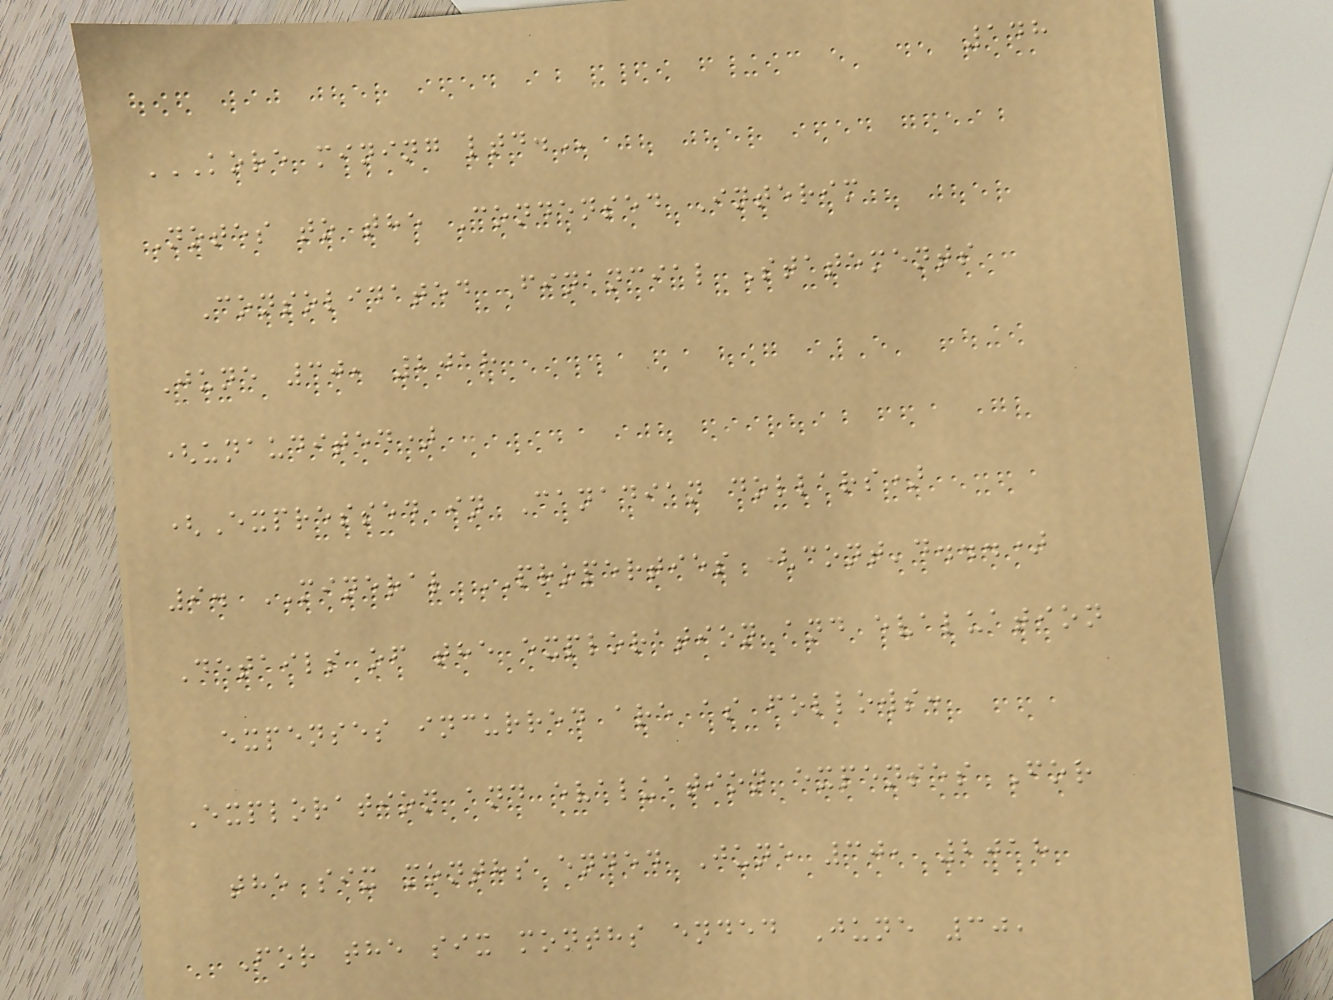148
KORE MINING LTD.
Notes to the Condensed Interim
Consolidated Financial Statements
June 30, 2018
(unaudited)
(Expressed in Canadian dollars)
9. MINERAL PROPERTIES (cont'd...)
Details of the exploration and evaluation
expenses incurred are as follows:
Exploration and evaluation expenses For
the six months ended June 30, 2018
For the six months ended June 30,
